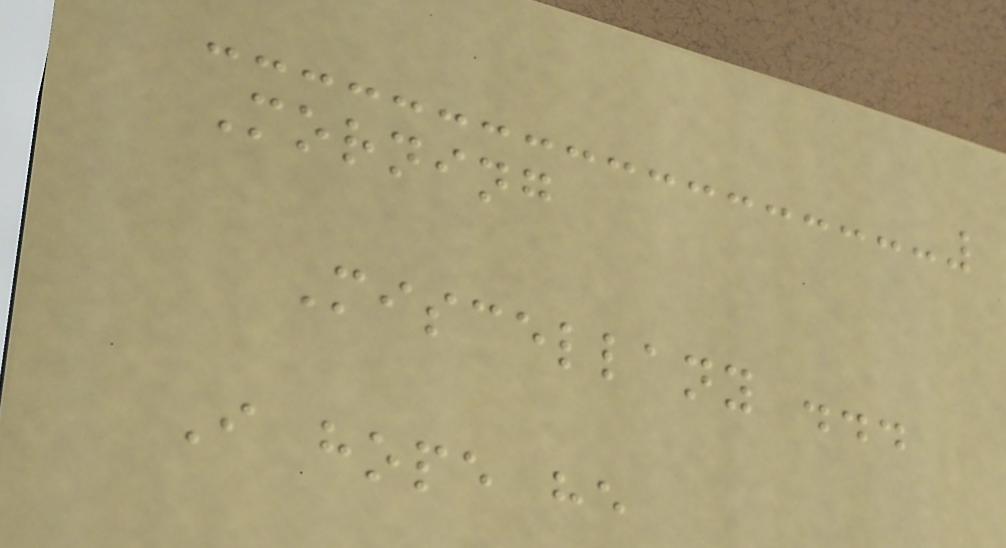Morning
Miscellany ...
I hope he
